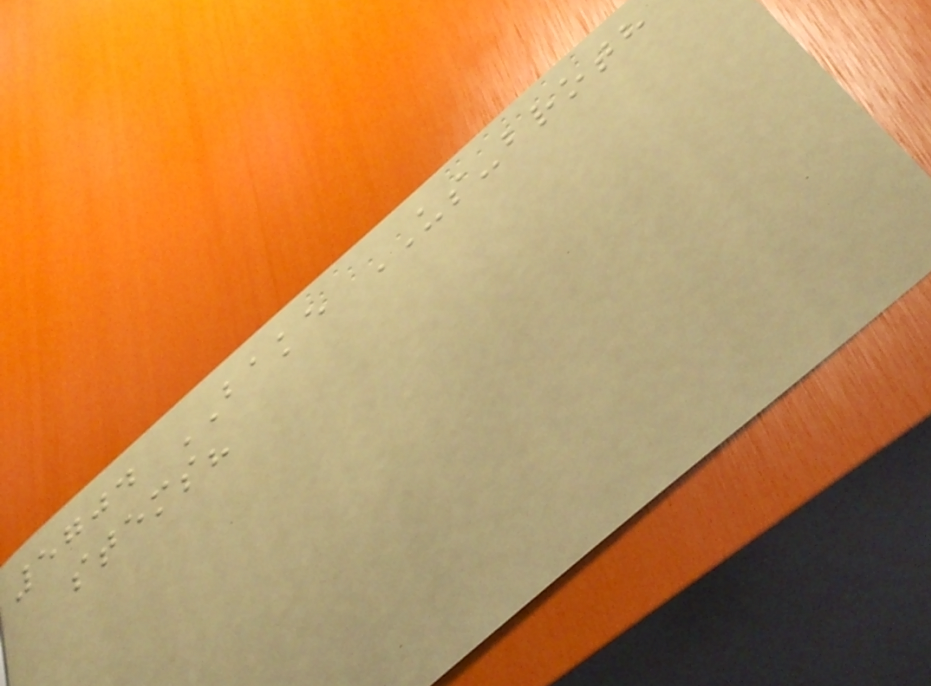5704 BAKE US-broth
stems?
